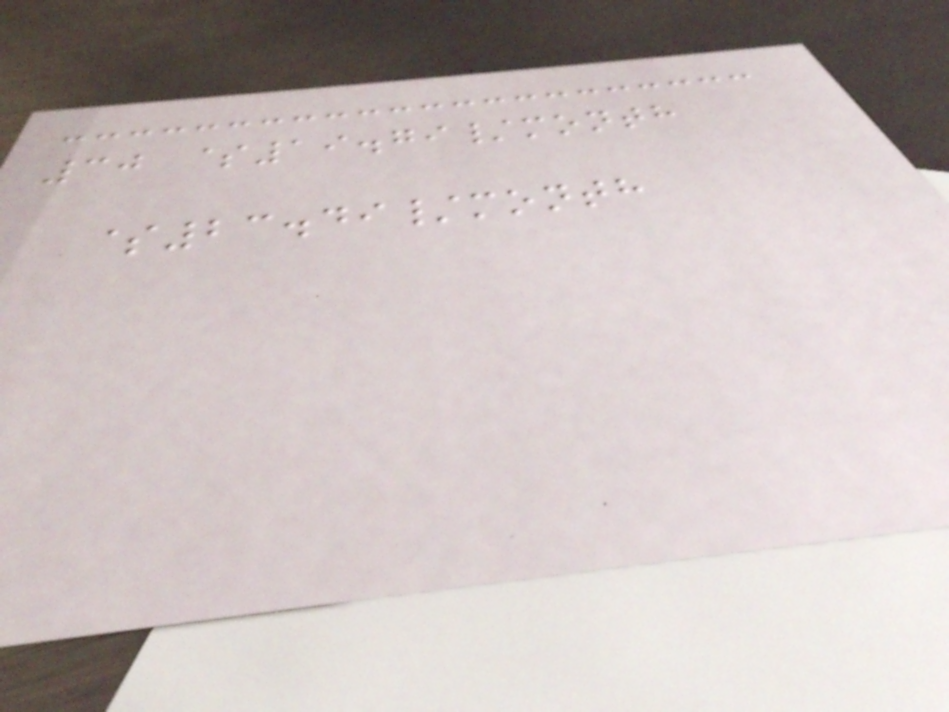30 $19.79/month
$23.49/month
